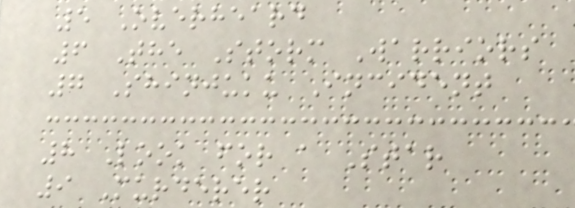5 Overheard
6 The Storm Warriors
7 Shinjuku Incident
8 Look for a Star
9 Murderer
